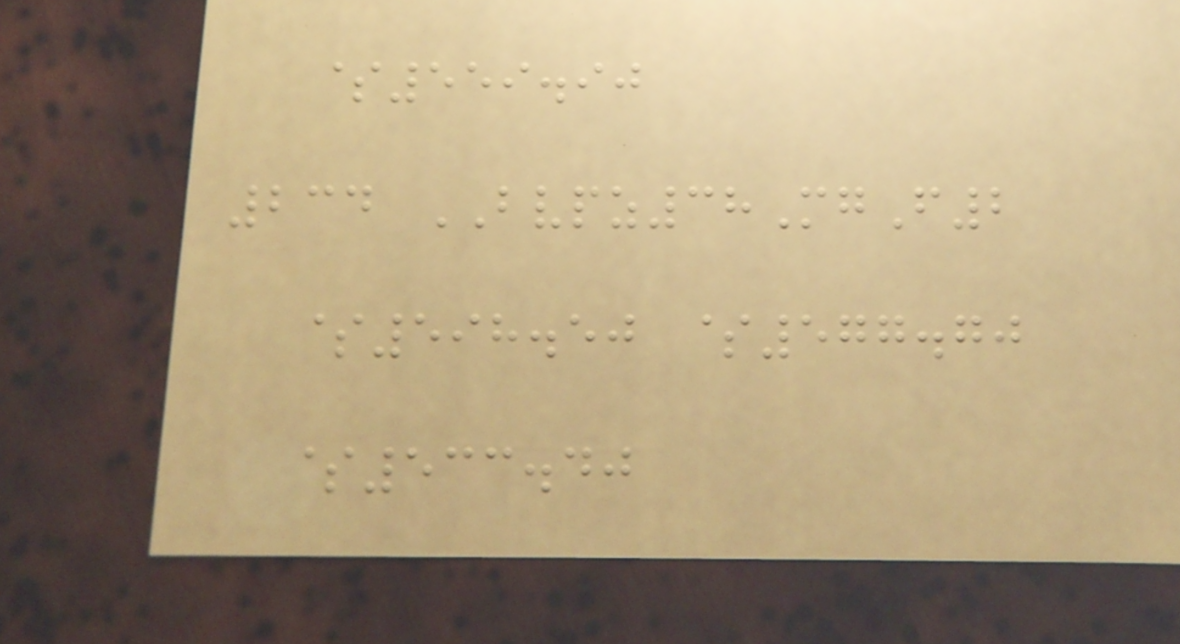$559.90
234 BVPZ38MgF2
$598.50 $577.70
$533.40
